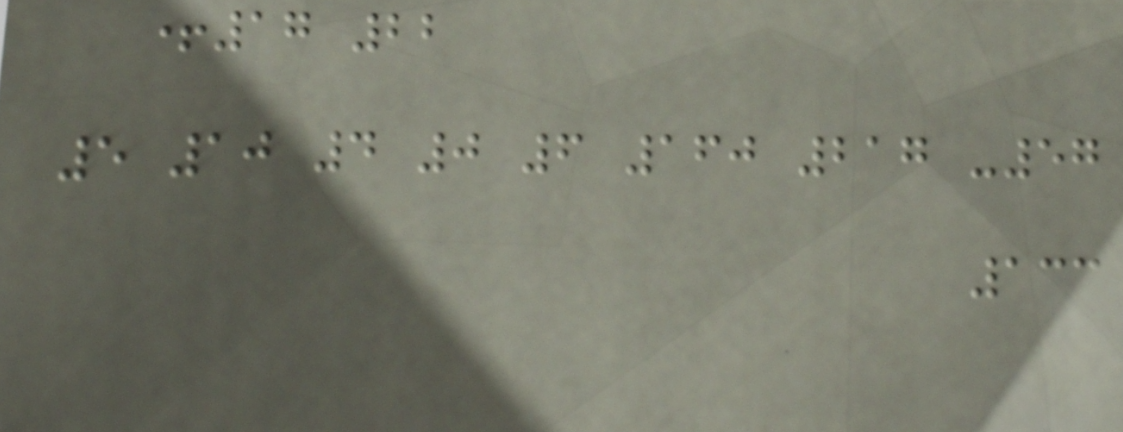+17 22
5 10 4 0 6 160 217 -57
133
